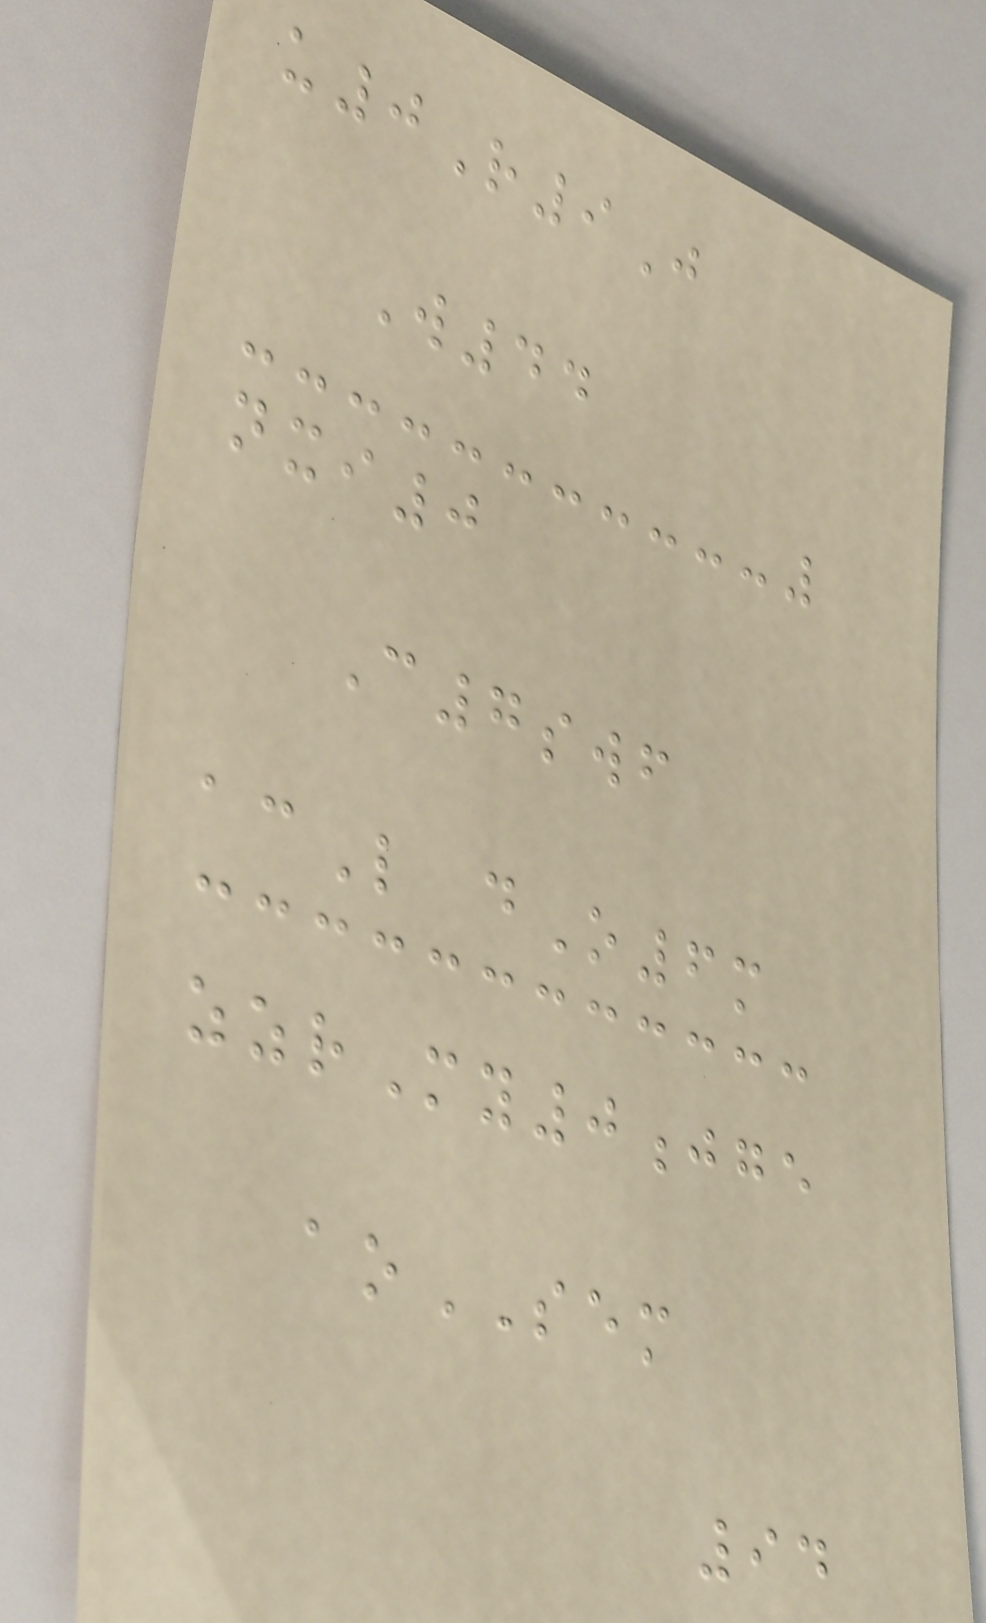u0R9J
W44
nxi0
C7swf
acL dO6m
zzrMy0jge
aoSEM
94
